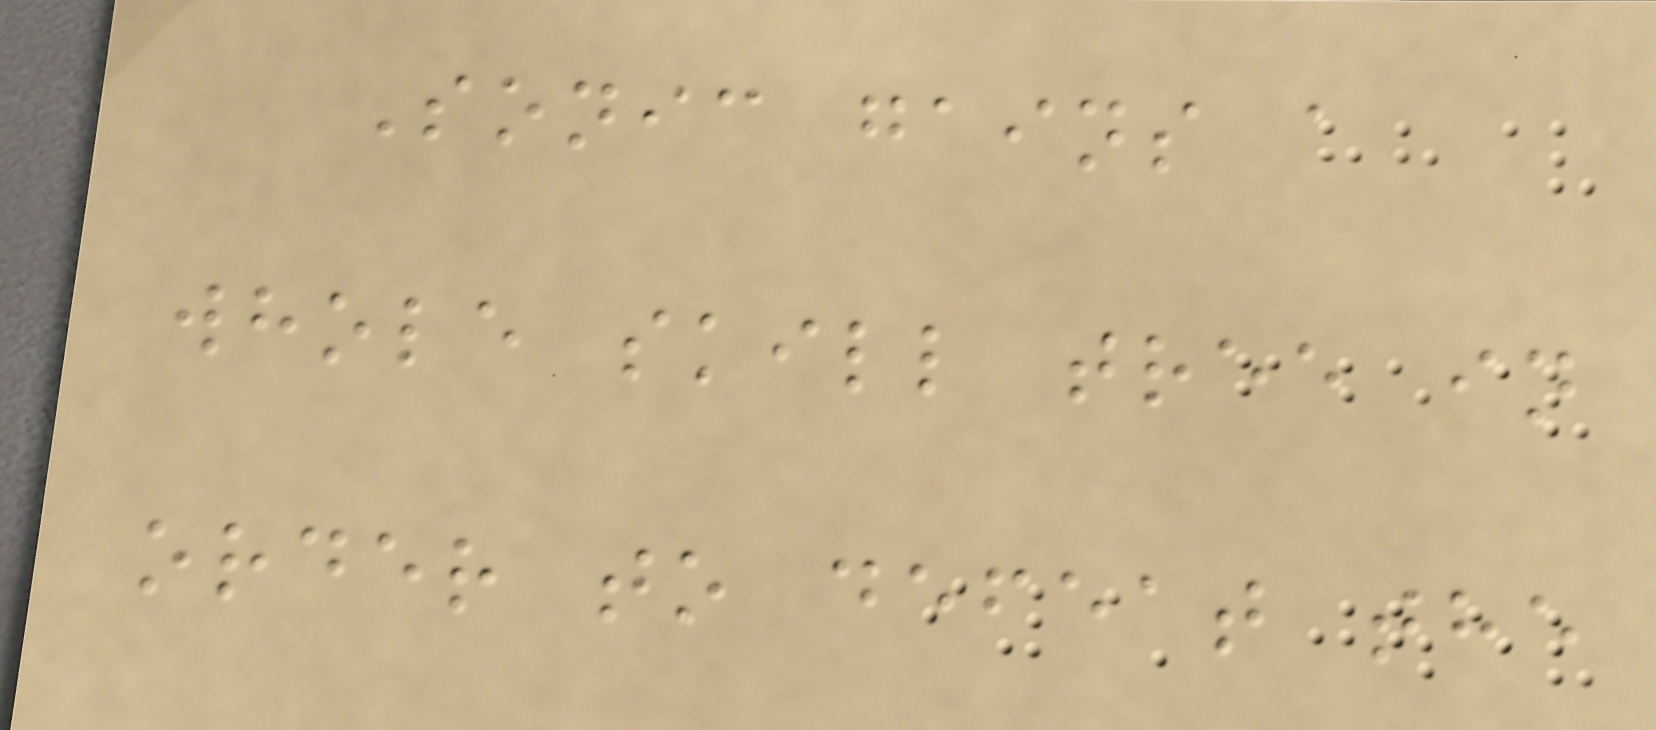Sonic gains a
whole skill tree in
order to defeat the
